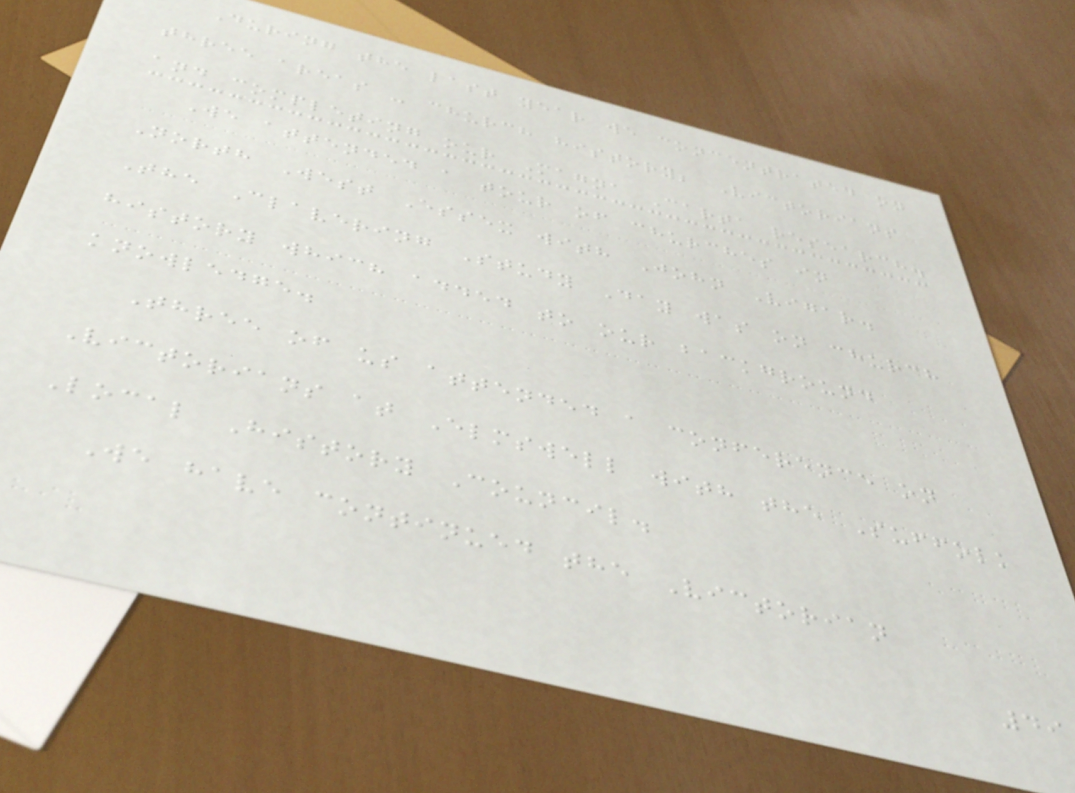During the last year we concentrated on
three areas - church history; Victorians
and completing our Magna Carta research.
We attended a tour of churches in
North West Essex with John Vigar.
The Clavering Study Day was on church
history which added to our background
knowledge.
Three of us attended a conference on
Victorians at Elmswell with the Suffolk
Local History Council.
We have continued the Victorian
49
